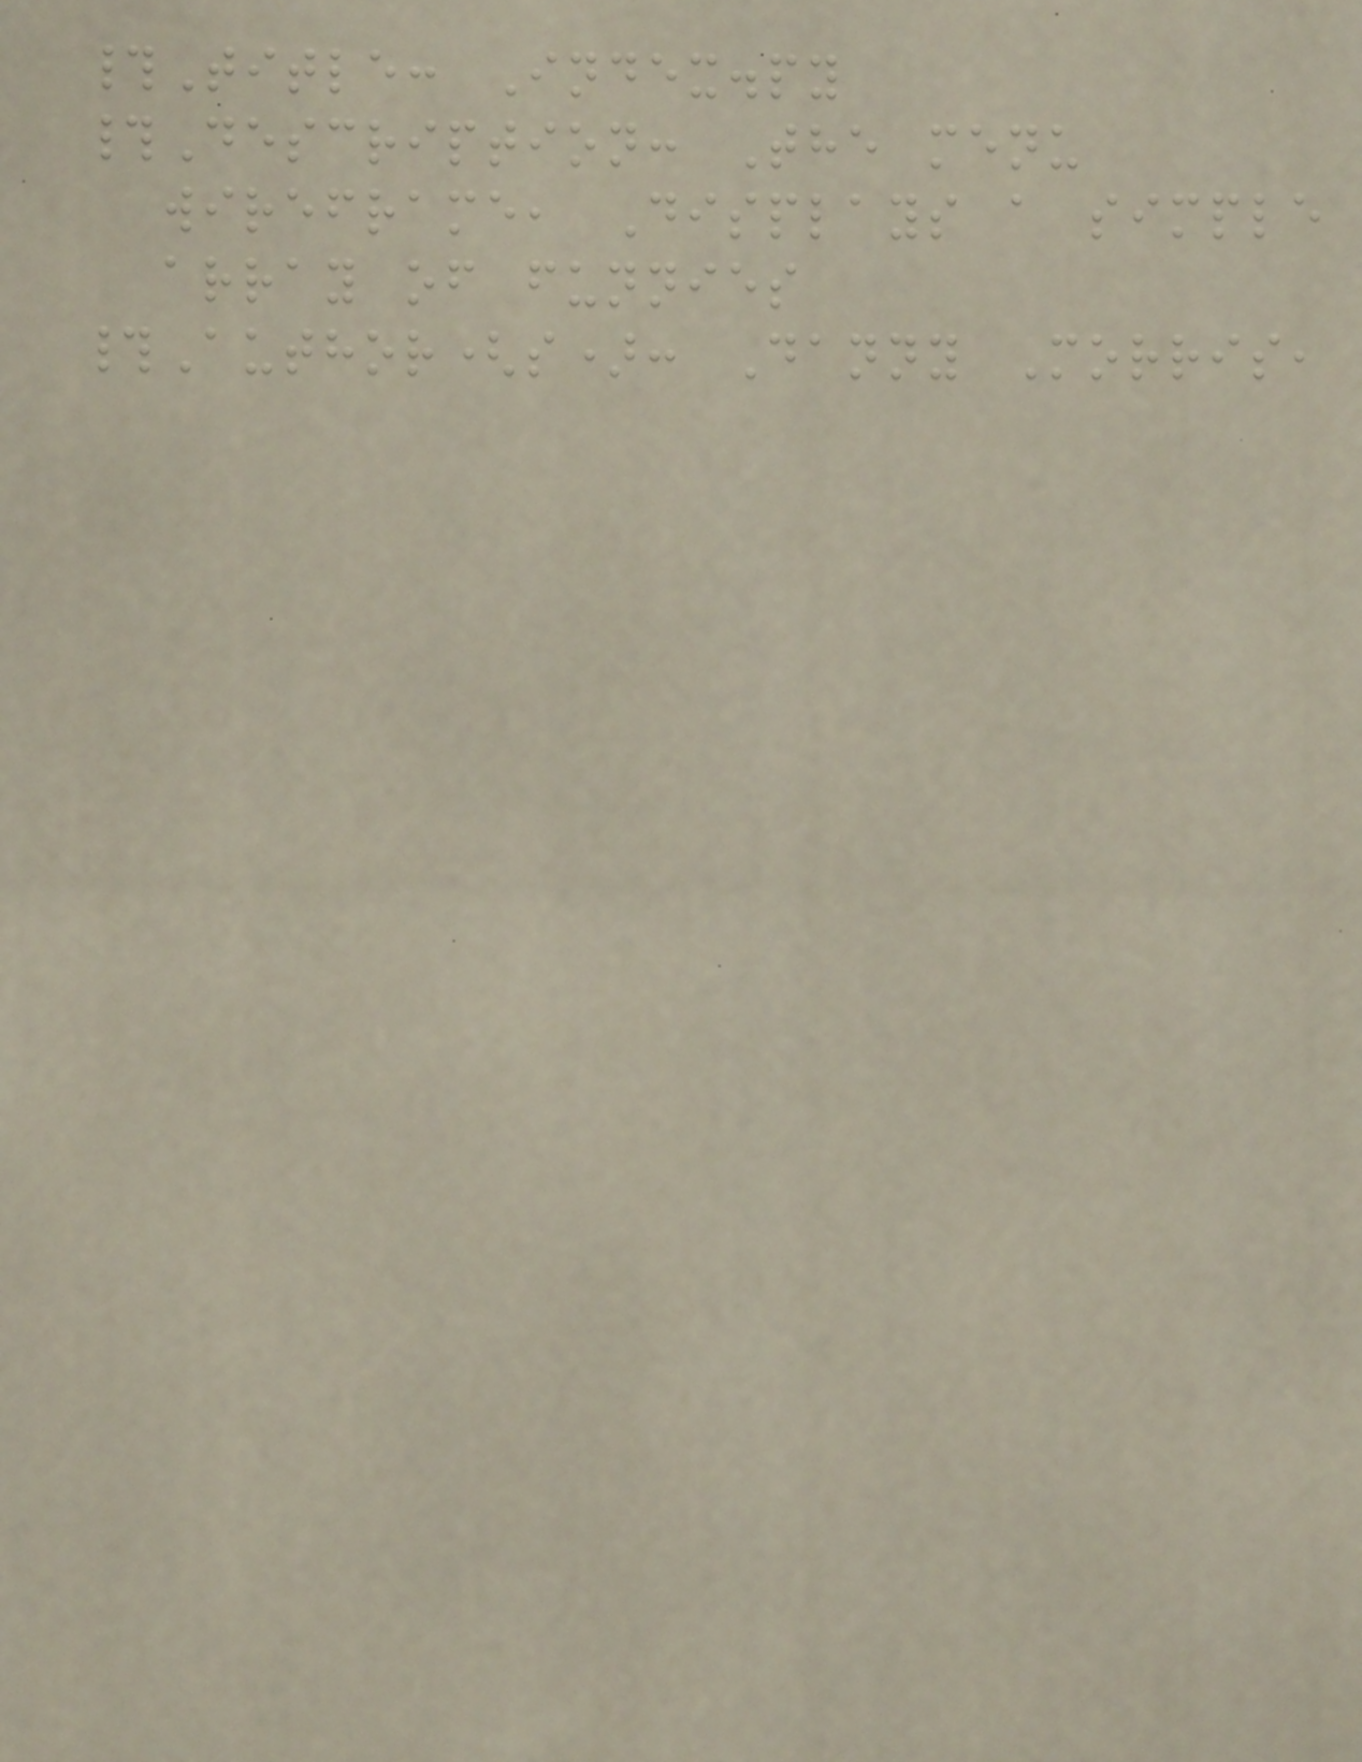#Title: Index.py
#Description: The menu
wireframe, Displays a simple
array of funnies
#Author(s): Danny Morris,
